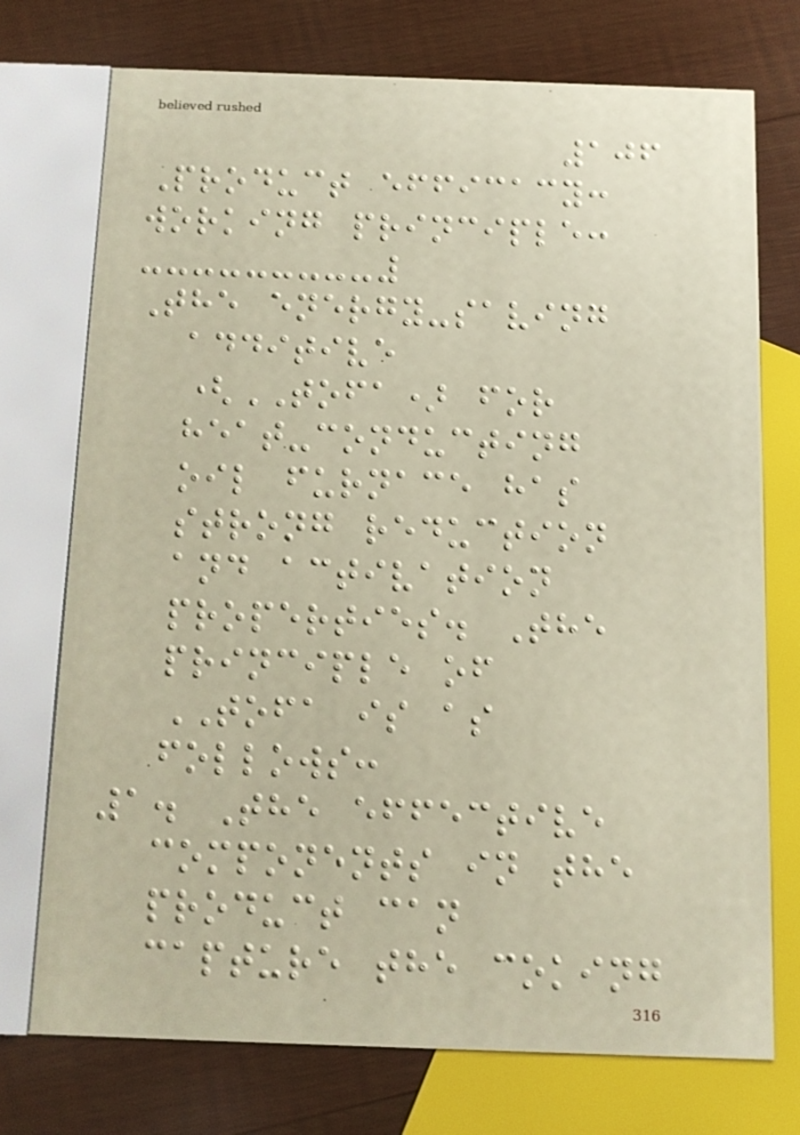106
Product efficacy:
working principle:
The energy-saving
additive
(TOFA) for
heat-conducting
oil furnace has
strong reduction
and activation
properties. The
principle of
TOFA is as
follows:
1. The effective
components in the
product can
capture the coking
